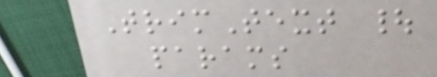TrimText |
params
